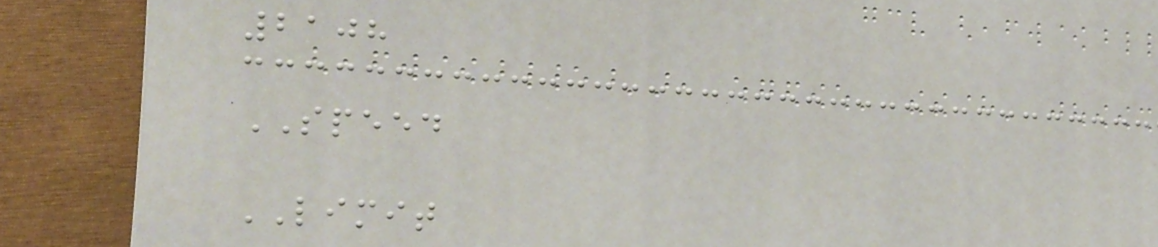2108
SPEED
LIMIT
